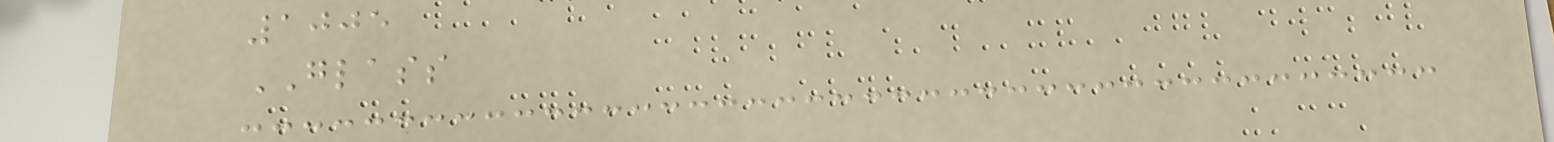1005
GLASS
